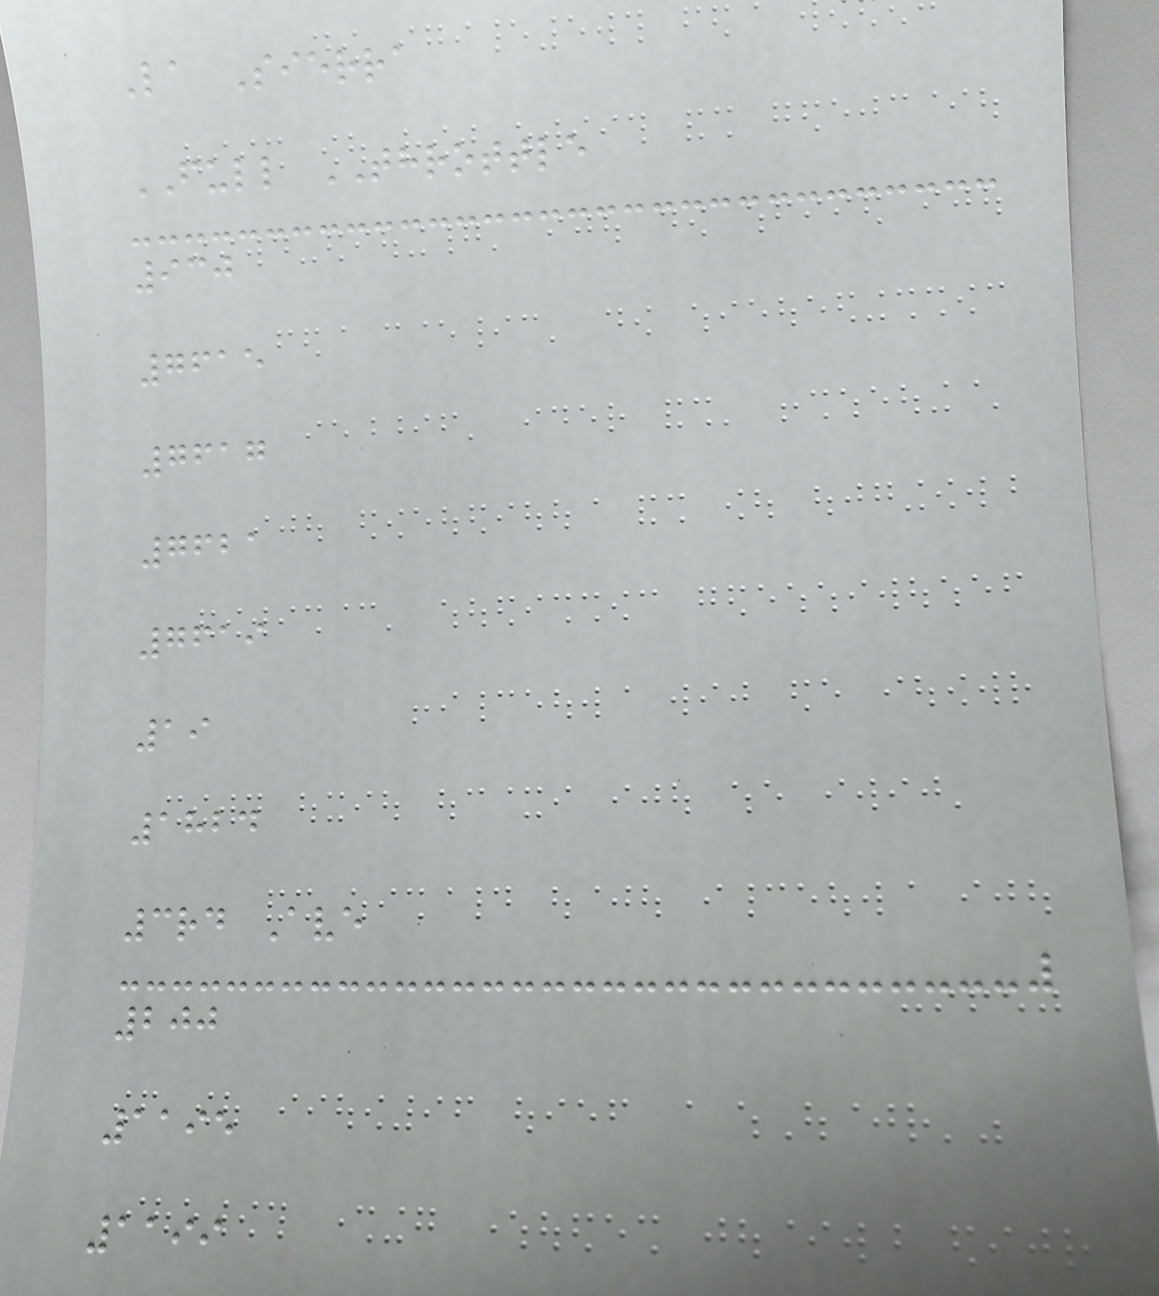La Sierra
FULL THROTTLE
930
7615
7617
7621
7619
19
1824
3rd Ave
200
1195
1199
